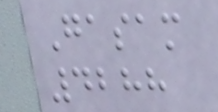Gasam
4288
